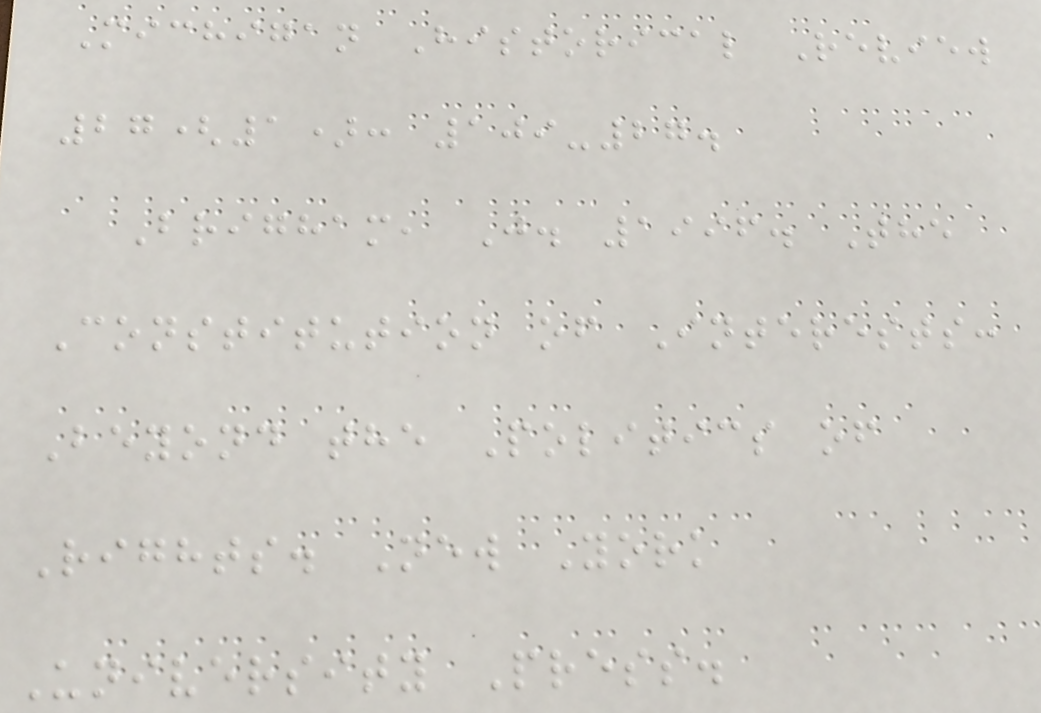Michigan Historical Review
27(1): 109-27.
Brigham, J. 1996. The
Constitution of Interests:
Beyond the Politics of
Rights. New York
University Press.
